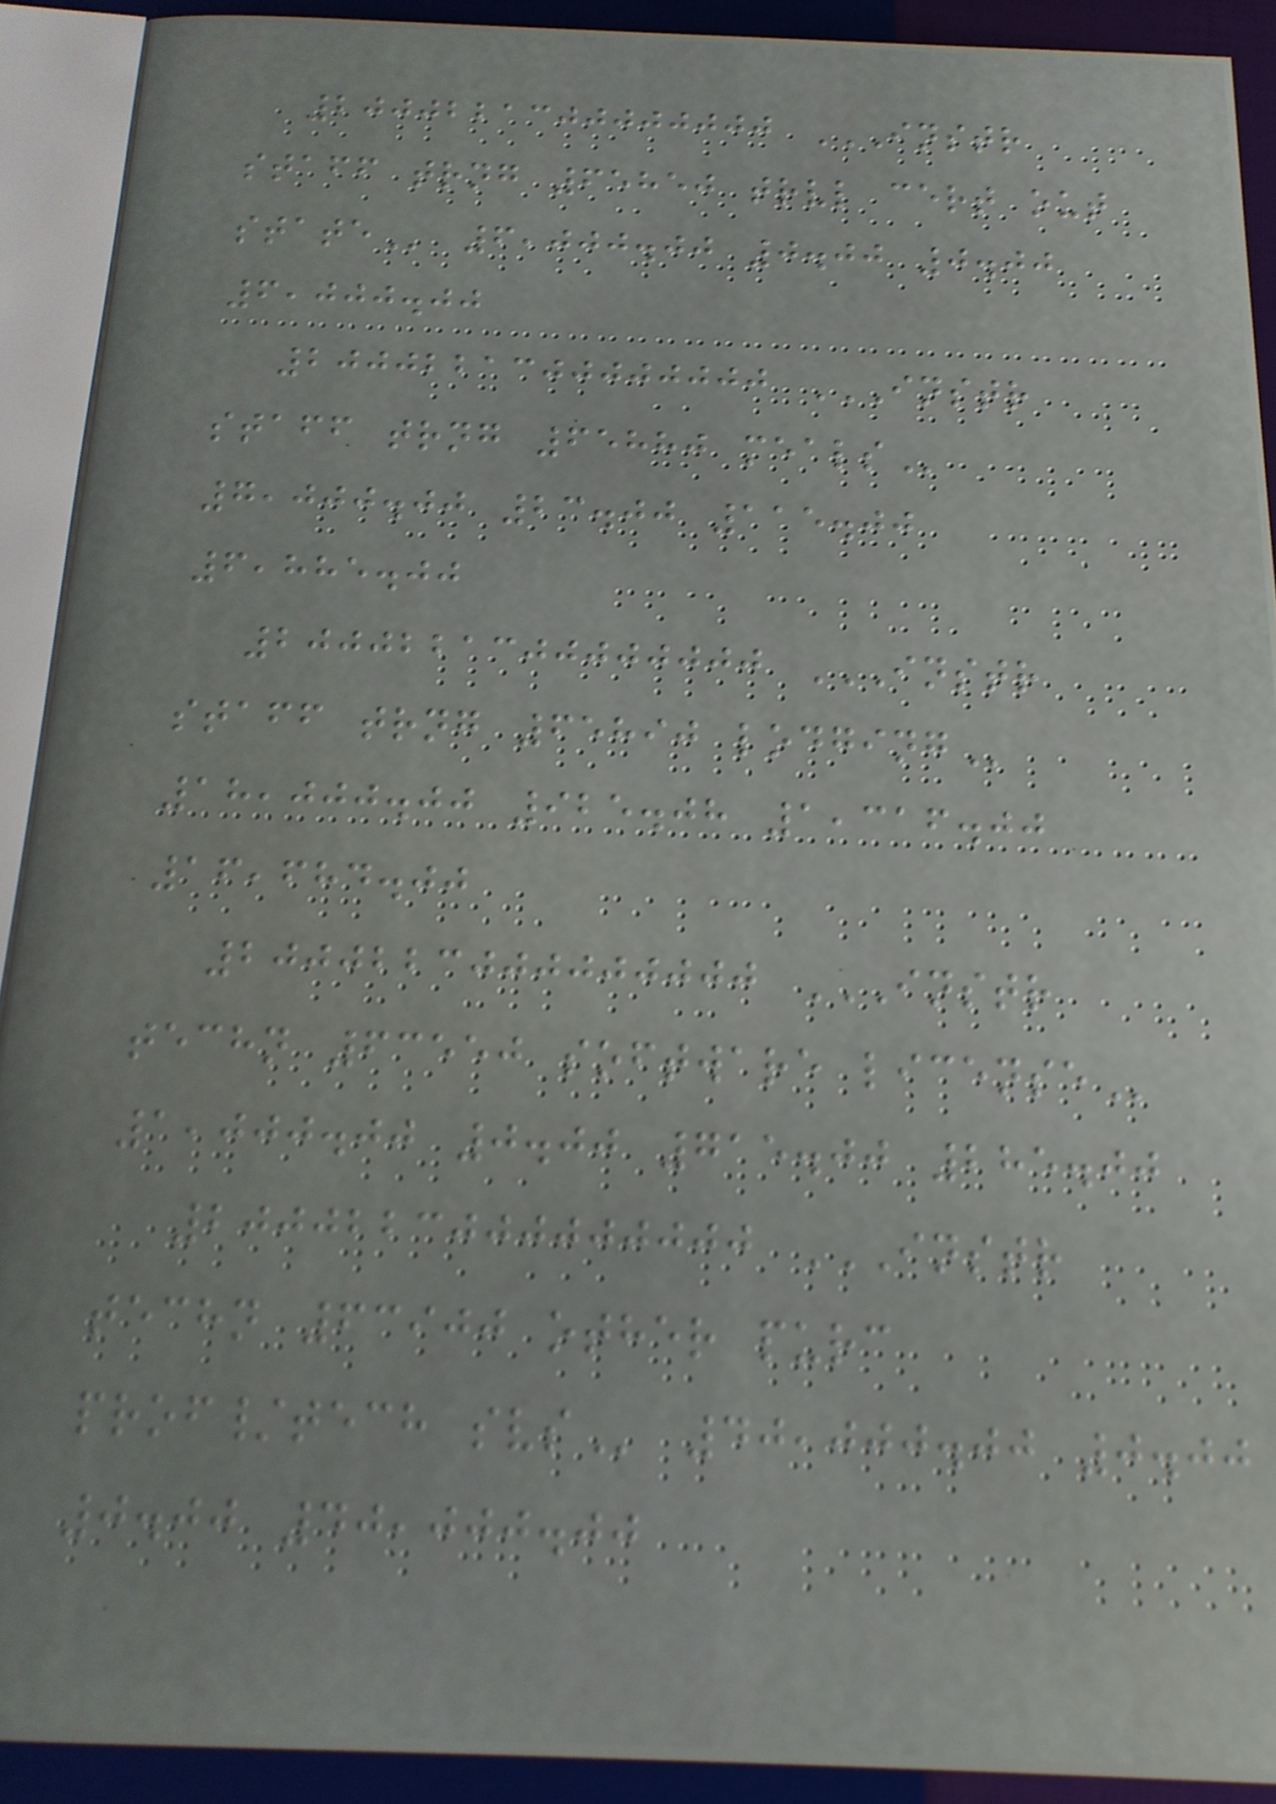2000221300000000 INSTR
STAFF TRNG 65850 TRVL CERT OUT
STATE 6,000.00 0.00 0.00
6,000.00
2000221300000000 INSTR
STAFF TRNG 65880 MEALS
7,000.00 23.00 115.00
6,885.00
2000221300000000 INSTR
STAFF TRNG 65890 LODGING
18,000.00 925.08 1,316.00
16,684.00
2000223000000000 INSTR
TECHN 63550 SOFTWARE LICENSE
1,000.00 0.00 715.00 285.00
2000223000000000 INSTR
TECHN 63900 OTHER PURC
PROF/TECH SVS 40,000.00 0.00
0.00 40,000.00
